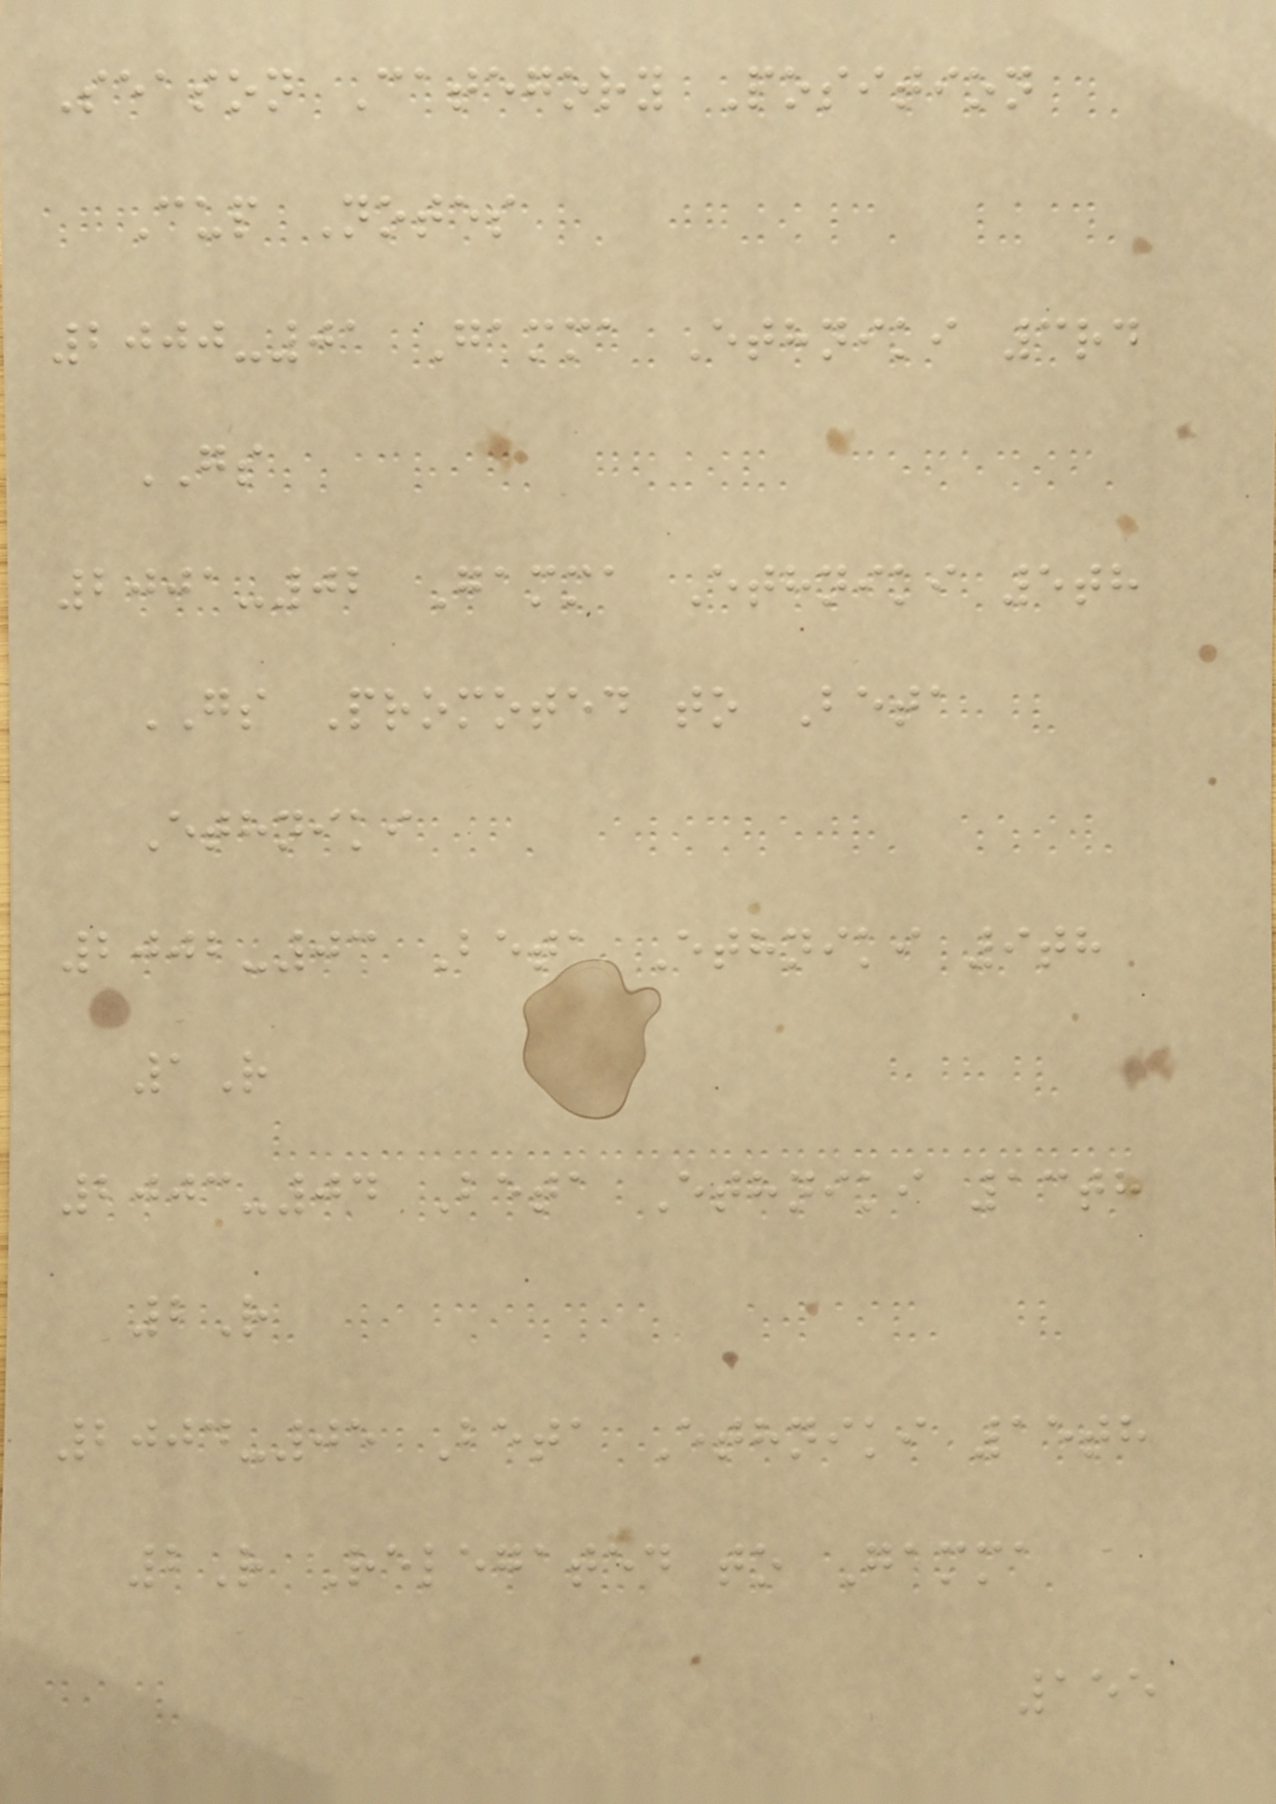Season Category Position
Cup Notes
2000-01 Gamma Ethniki 3rd
GS
2001-02 Gamma Ethniki 5th
GS Promoted to Beta
Ethniki
2002-03 Beta Ethniki 9th
1R
2003-04 Beta Ethniki 13th
2R
2004-05 Beta Ethniki 15th
2R Relegated to Gamma
155
